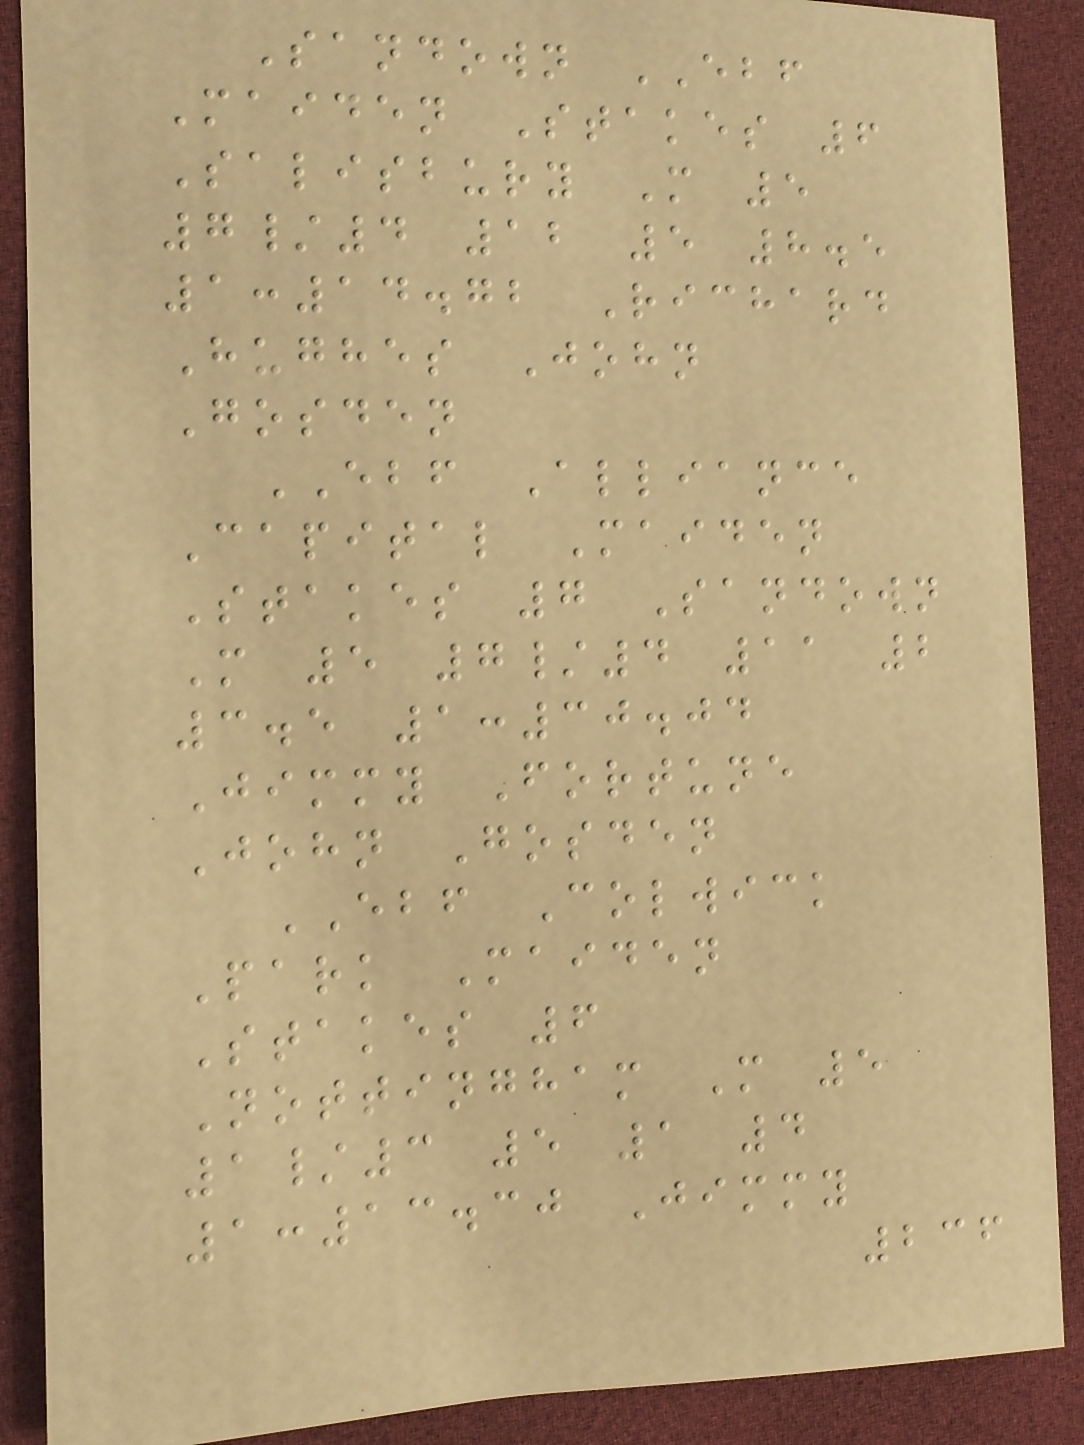Sandown EBF
Maiden Stakes 6
Salisbury M 5
7/4 12 5 8.5
1:14.72 Richard
Hughes John
Gosden
EBF Alliance
Capital Maiden
Stakes 7 Sandown
M 5 7/4 11 2
3.5 1:30.04
Jimmy Fortune
John Gosden
EBF Colwick
Park Maiden
Stakes 6
Nottingham M 5
1/3 5 1 4
1:13.30 Jimmy
236
